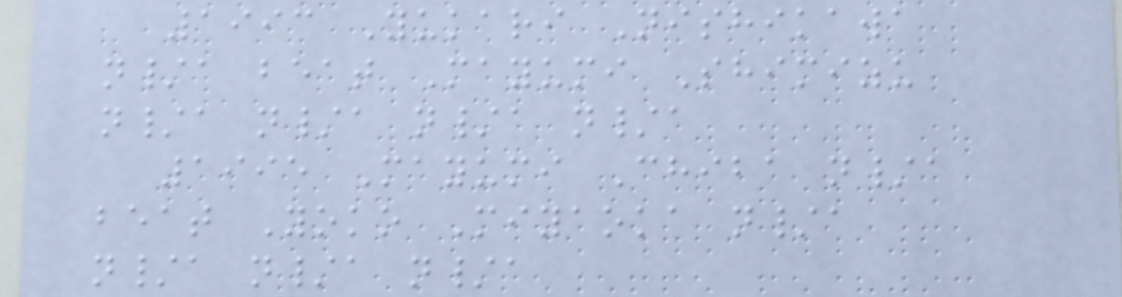1993 Yukari Nishikawa
n/a beat Mayumi Shimizu
n/a n/a n/a n/a
1995 Mayumi Chiba n/a
beat Yoko Miyaoka n/a
n/a n/a n/a
